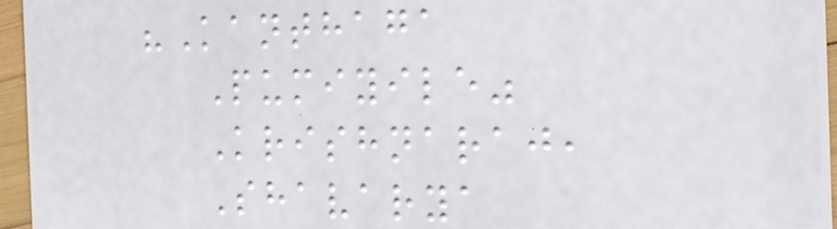"Kanthaga
Pumiyile"
Krishnaraj,
Shavarya
